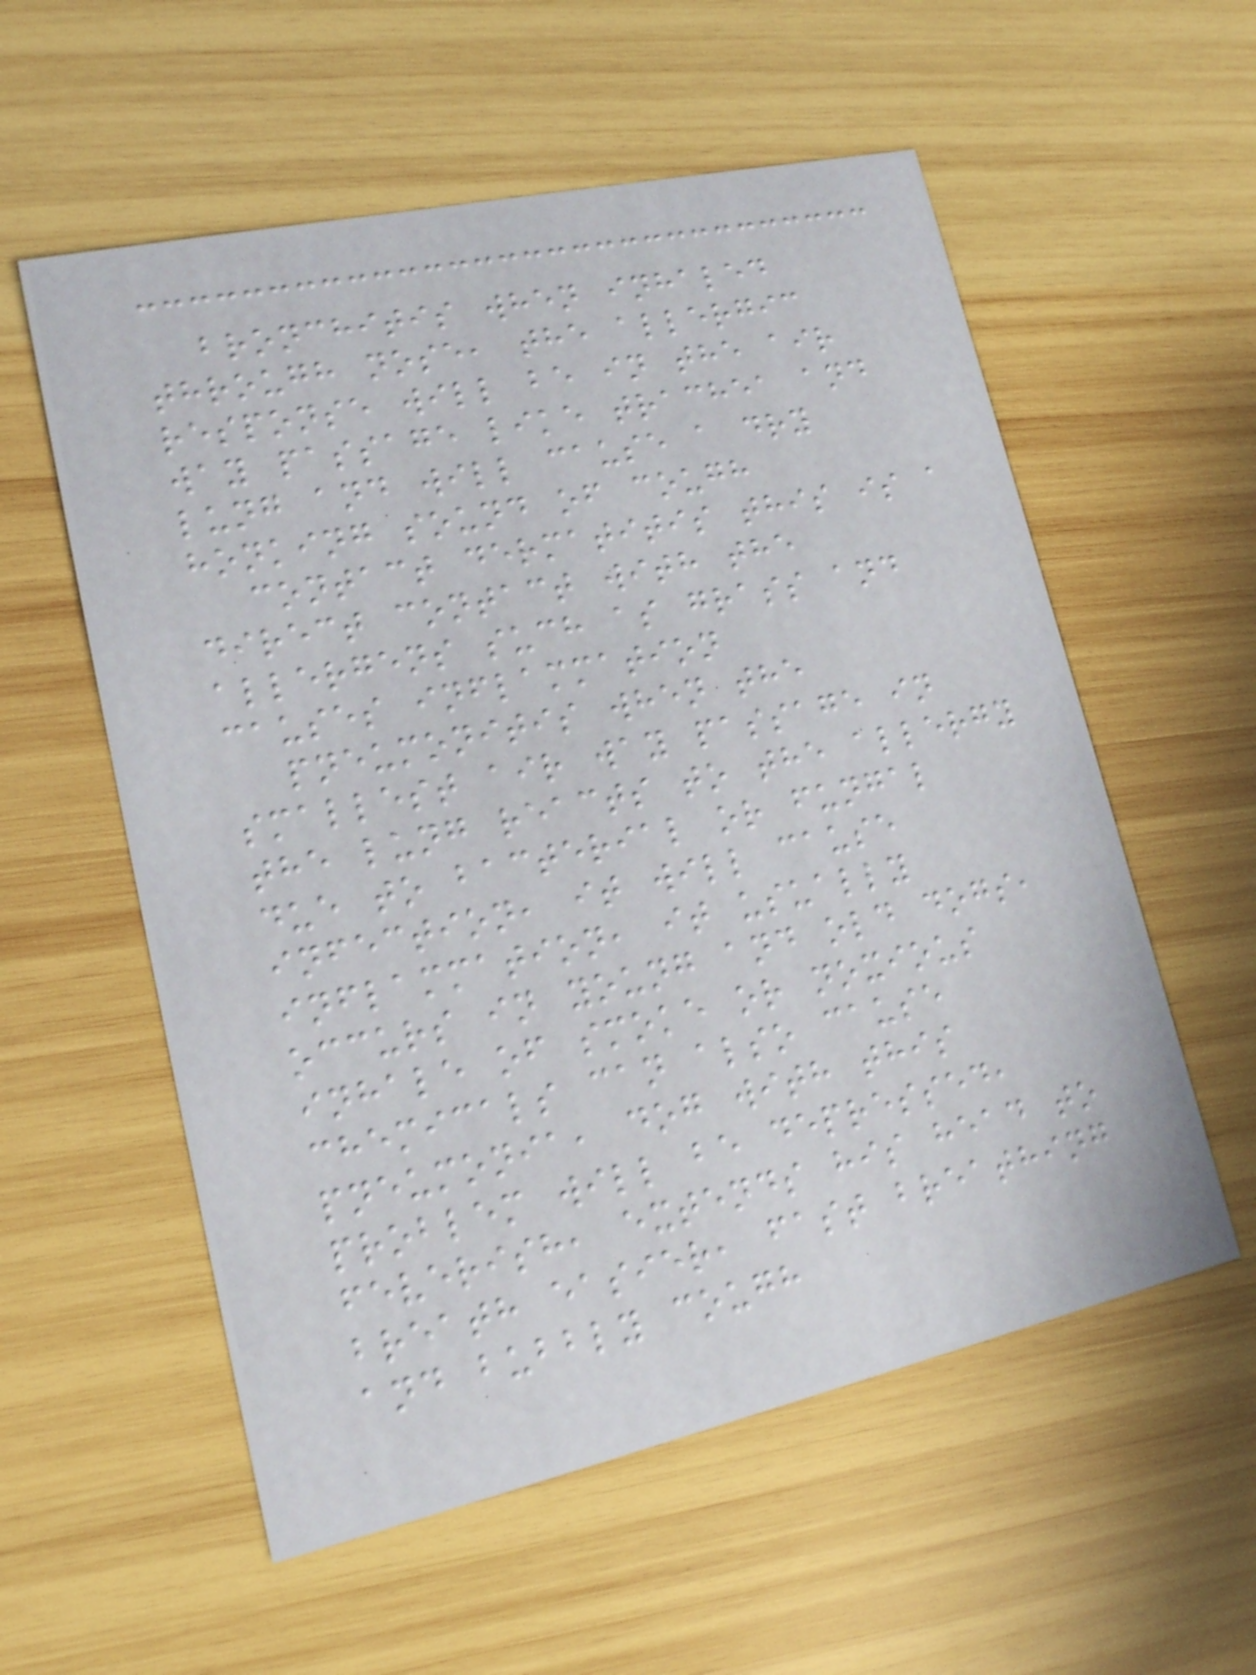bronchitis when inhaled
through nose, the allergic
response will be in the air
way passage like trachea and
lung and will cause a dry
honking sound of cough
contact dermatitis this is a
direct contact with the
allergens such as grass and
causes inflammation
pneumonitis when the
smallest air way passage in
the lung reacts to the allergy
due to bacterial or fungal
infection, it will cause
inflammation, it usually
occurs in young and old dogs,
inhale of smoke or noxious
chemicals can also cause
pneumonia, dog with this
problem will be depressed,
feverish, extends his head to
breath easier, fast breathing
and bubbly cough
